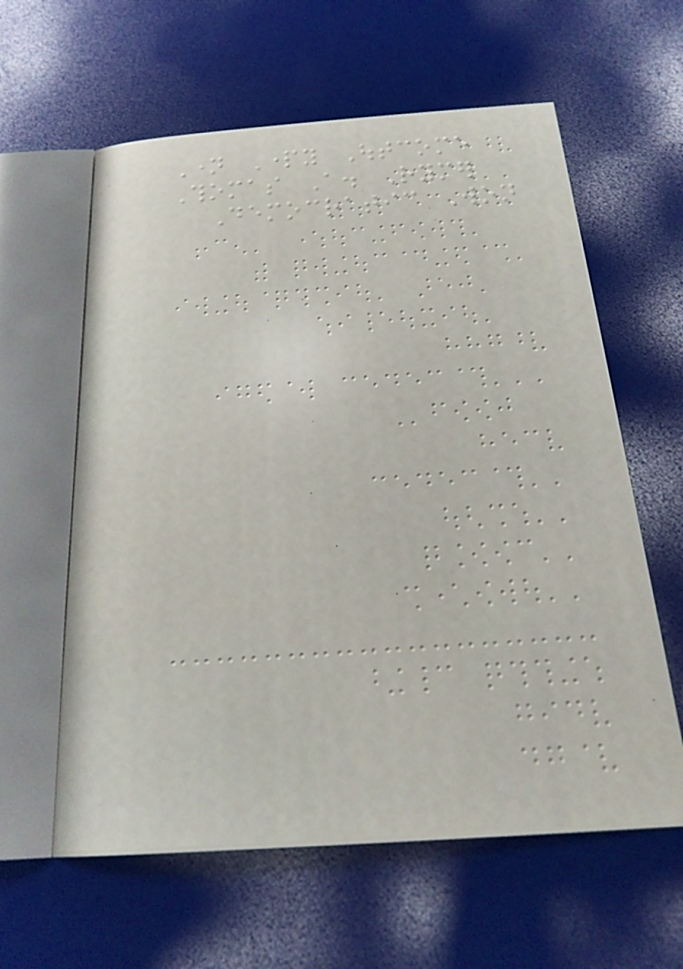Name Party Outcome
Thomas A. Rymer
Democratic Won
